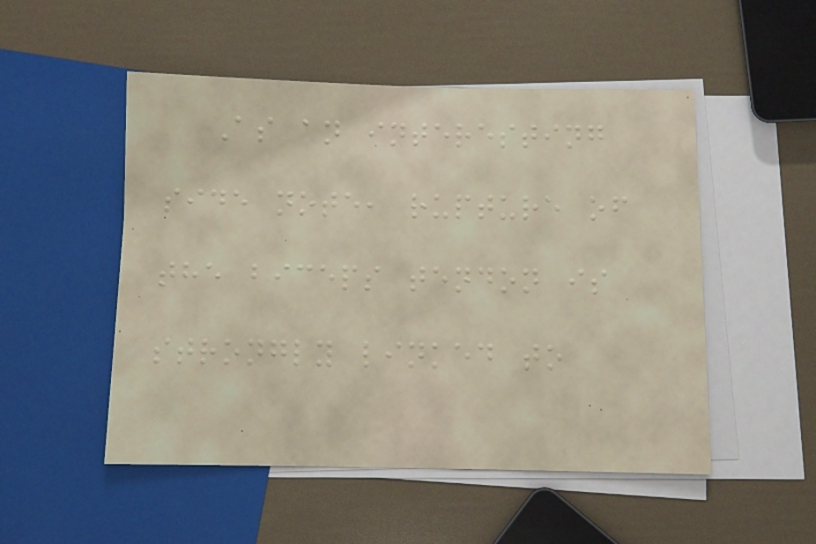As an interesting
side note, rupture of
the biceps tendon is
strongly linked to
